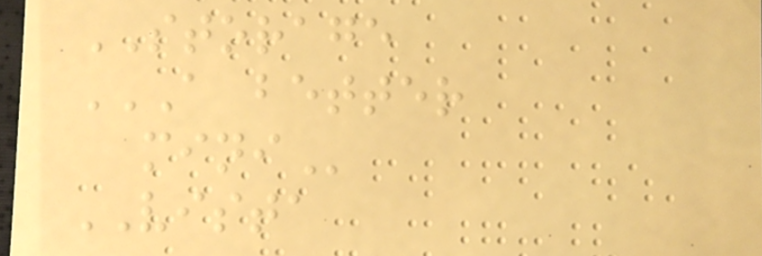STORAGE
A BETTER
MINI
VISTA
